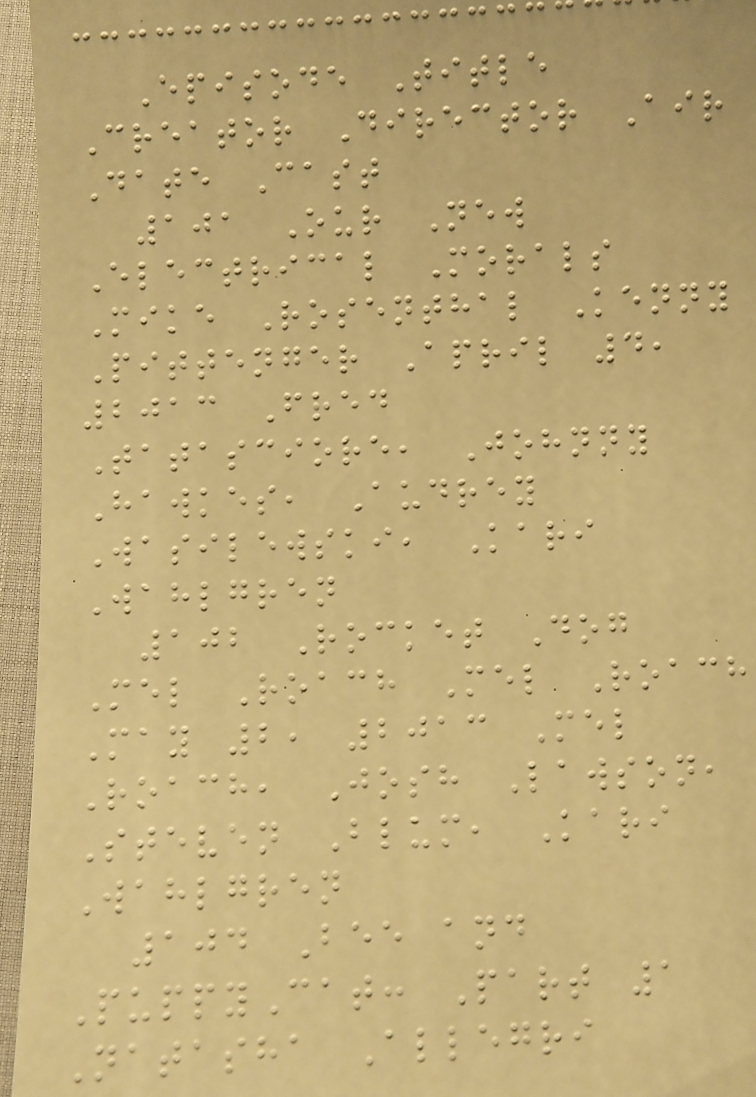Episode Title
Creator Director Air
Date Cast
101 Our New
Electrical Morals
Mike Rosenthal Kenny
Pittenger April 4,
2013 Fred
Tatasciore, Johnny
Hawkes, Audrey
Wasilewski, Kari
Wahlgren
102 Rocket Dog
Mel Roach Mel Roach
May 2, 2013 Mel
Roach, Josh Lawson,
Steven Blum, Kari
Wahlgren
104 Bee and
PuppyCat: Part 1
Natasha Allegri
